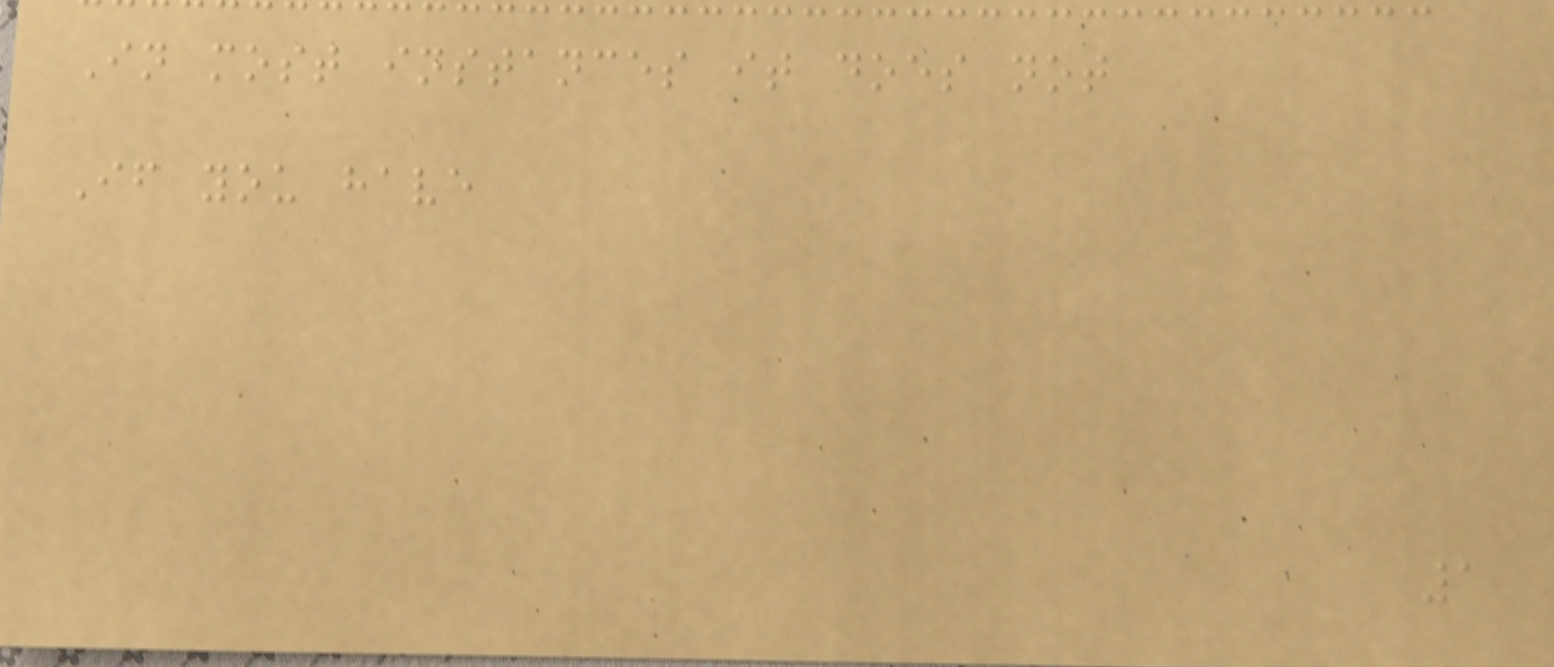In most instances it does not
If you have
1
